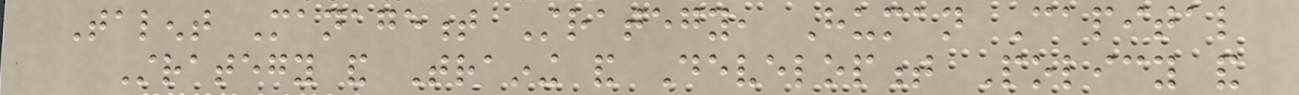Talent Management Strategy, Human Capital
Strategy and Training and Development Policy and
